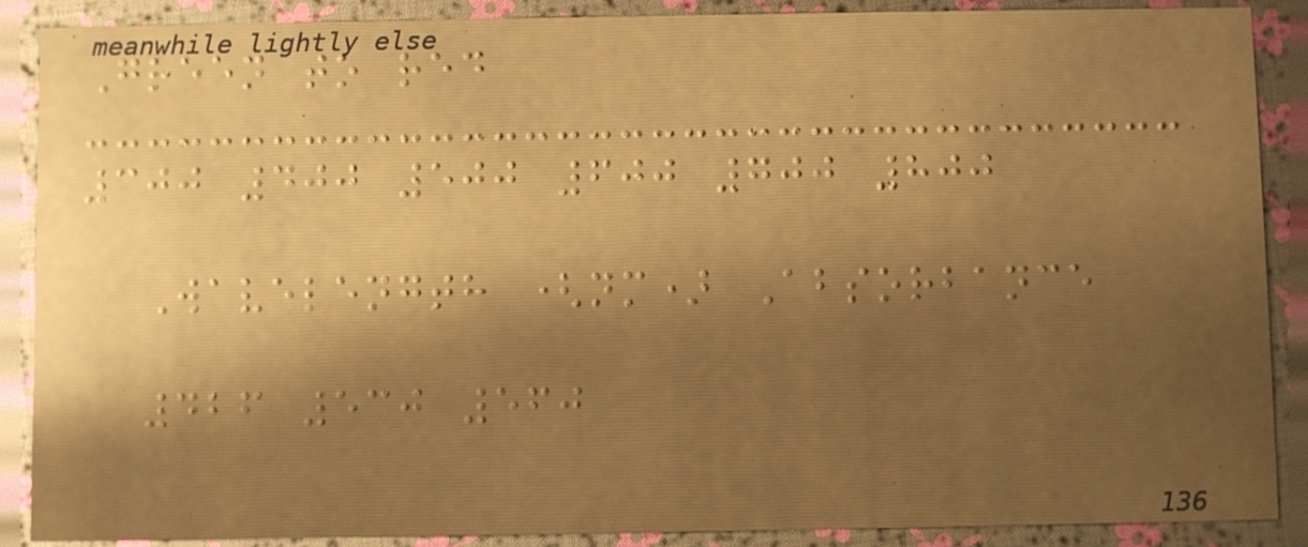Green to red
300 400 500 600 700 800
Wavelength (nm) Absorbance
426 530 560
